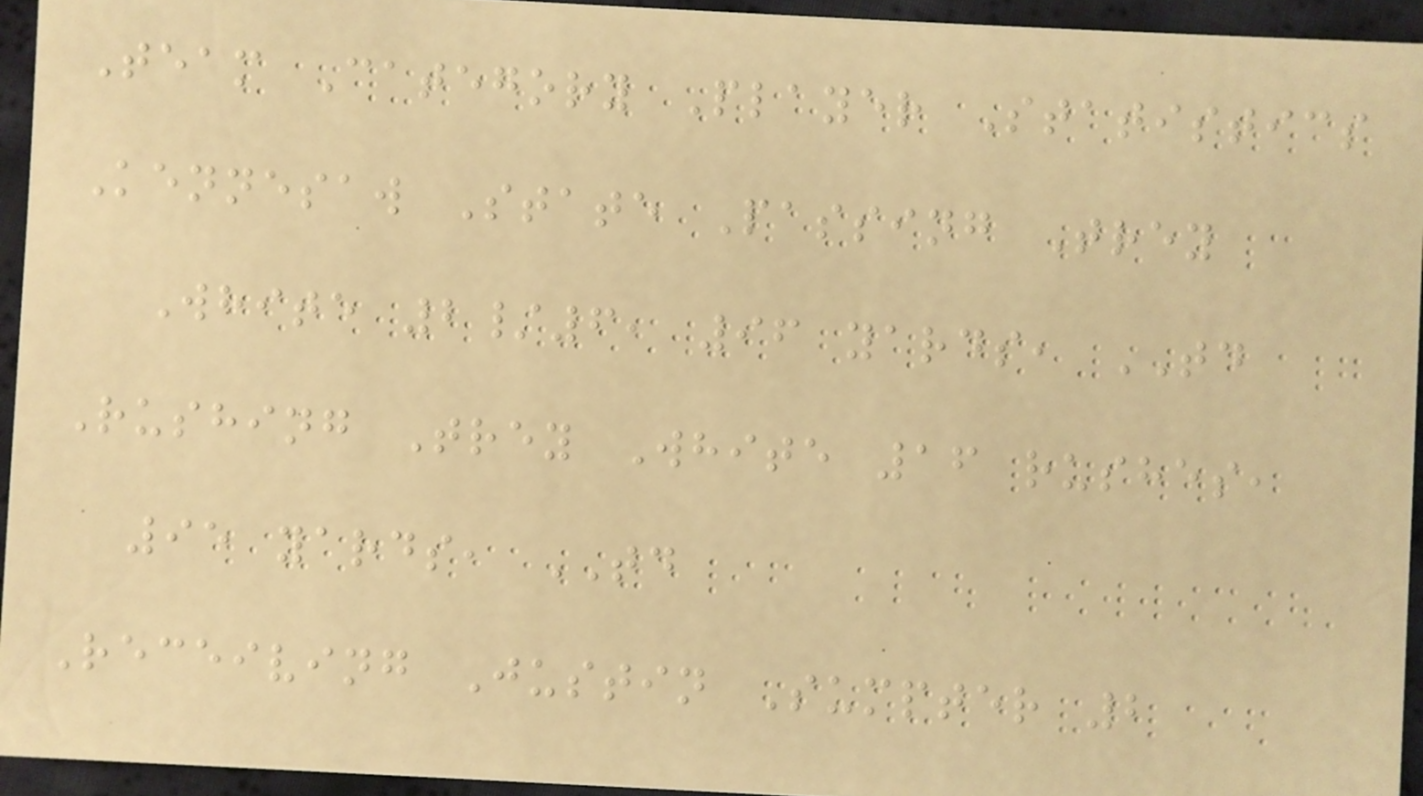Team Category Player Statistics
Kennesaw State Passing Trey
White 2/6, 96 yards, TD
Rushing Trey White 16 rushes,
95 yards, TD
Receiving Justin Sumpter 2
